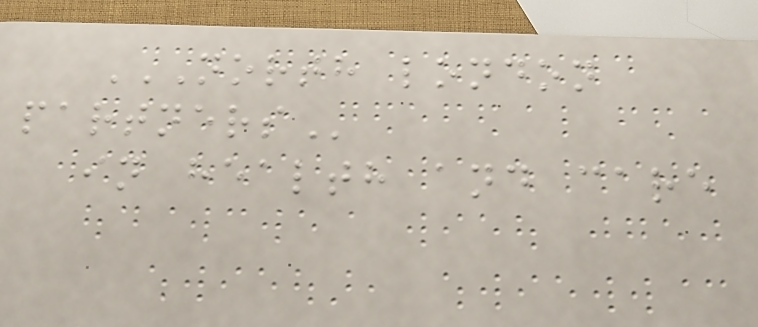NORTH LONDON
PARTNERS
in health and care
